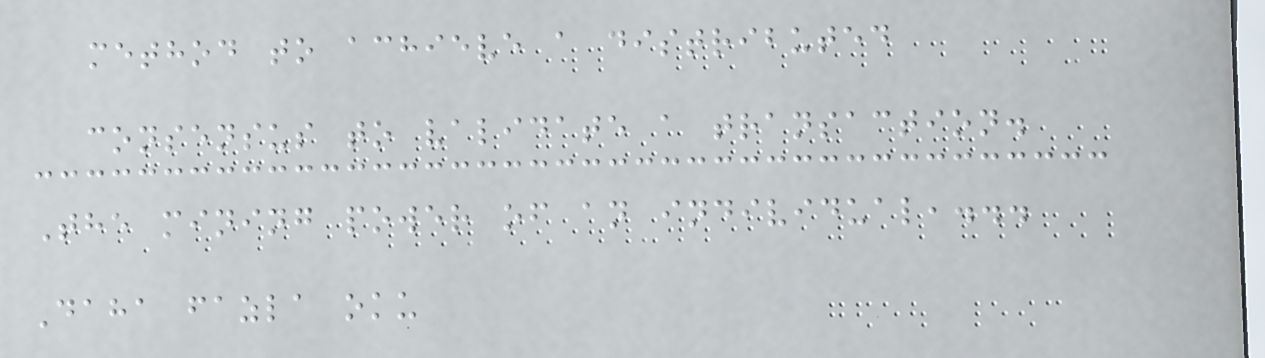method to achieve a distributed
consensus to validate a transaction.
The mining power of an individual,...
Daha fazla oku
